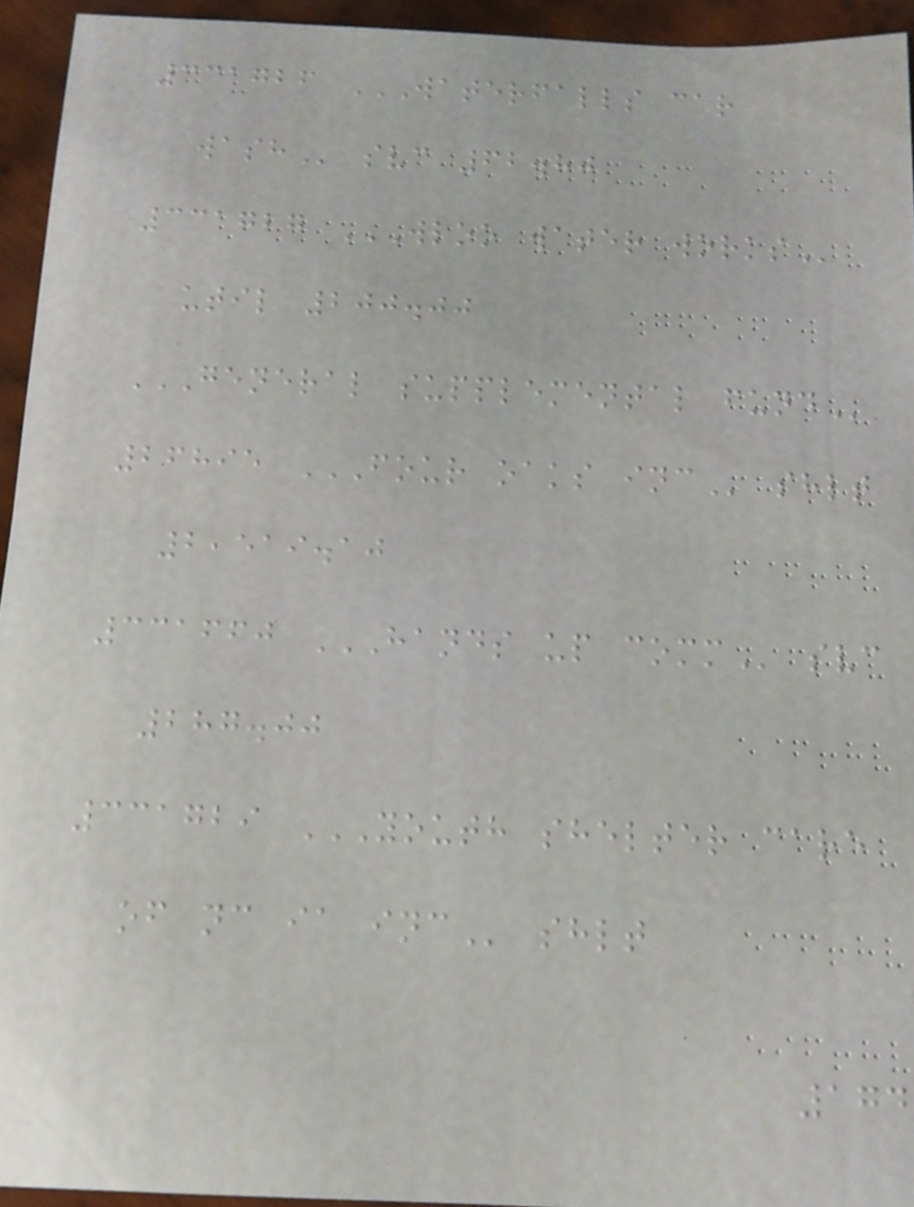331726 WATERFALLS CAR
WASH svc 62.80
331727 WLOO WATER WORKS
util 200.00
GENERAL SUPPLEMENTAL FUND
26895 FOUR OAKS INC shlt
2,519.10
331660 HANDS UP COMM svc
287.00
331729 YOUTH SHELTER CARE
OF NC IA INC shlt
174
